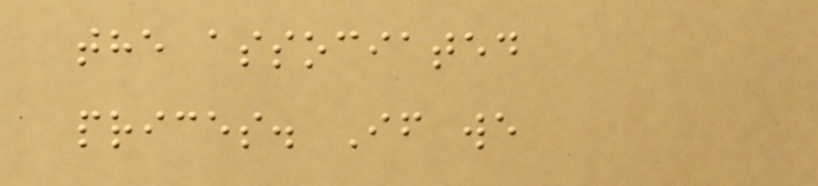the associated
prices. If we
